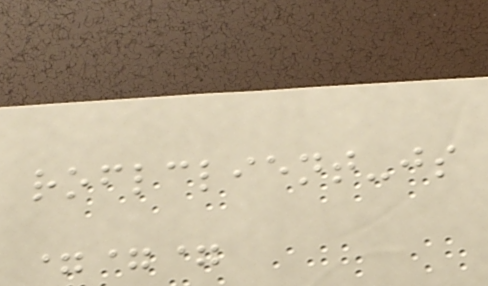roflclient-js
===
